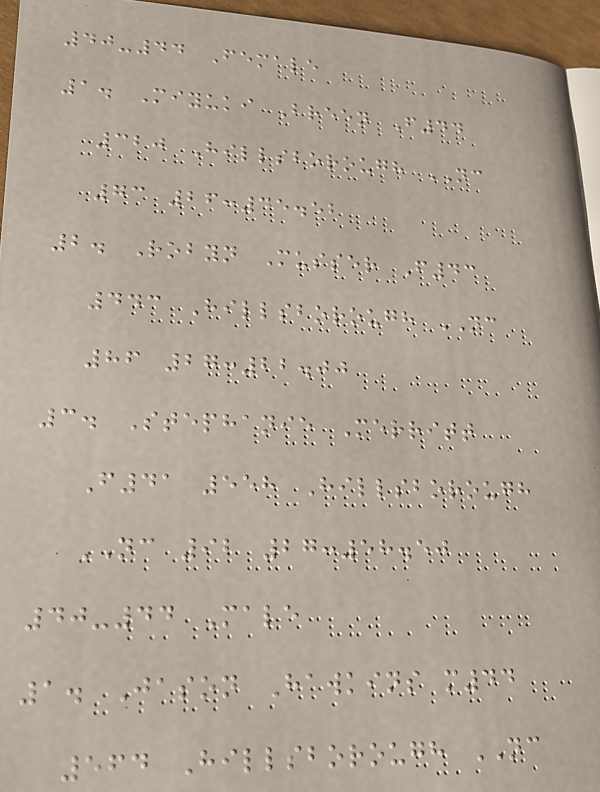40-44 Female
1. Miyuki Breen F44
320 Hillsborough NC
73 26:45.52
2. Robyn Musser F43
443 Hillsborough NC
86 27:22.00
3. Stephanie Merritt
F41 558 Hillsborough
NC 92 27:58.50
40-44 Male
1. Jason Hawkins m44
564 Hillsborough NC
